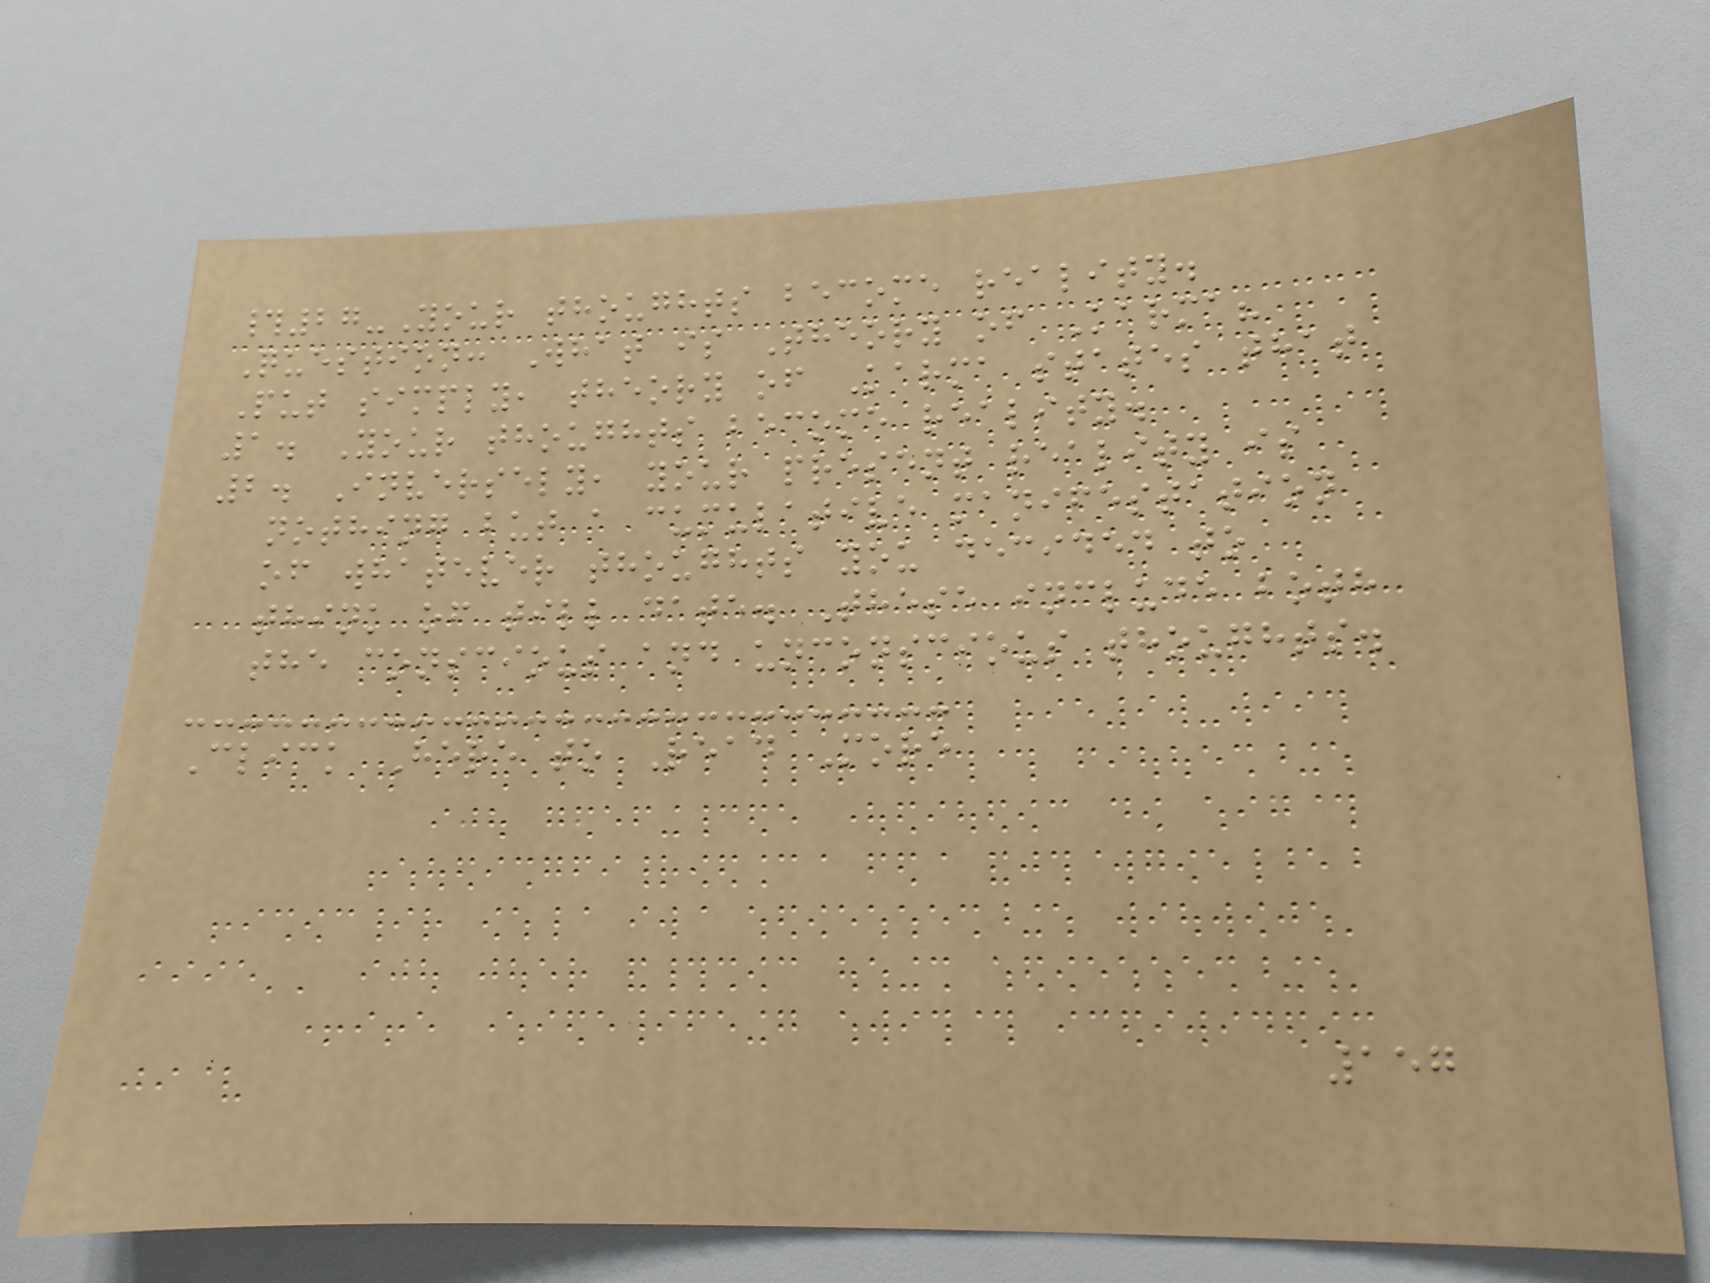#27-Your thoughts become reality.
Question: What is Theory of Karma?
Put simply, theory of Karma states that
1. Your thoughts become reality.
2. Inversely, your present reality is
nothing but a cumulative manifestation
of whatever thoughts you decided to
think of till date. These include both
the conscious and unconscious thoughts.
Click Here to Read More
157
